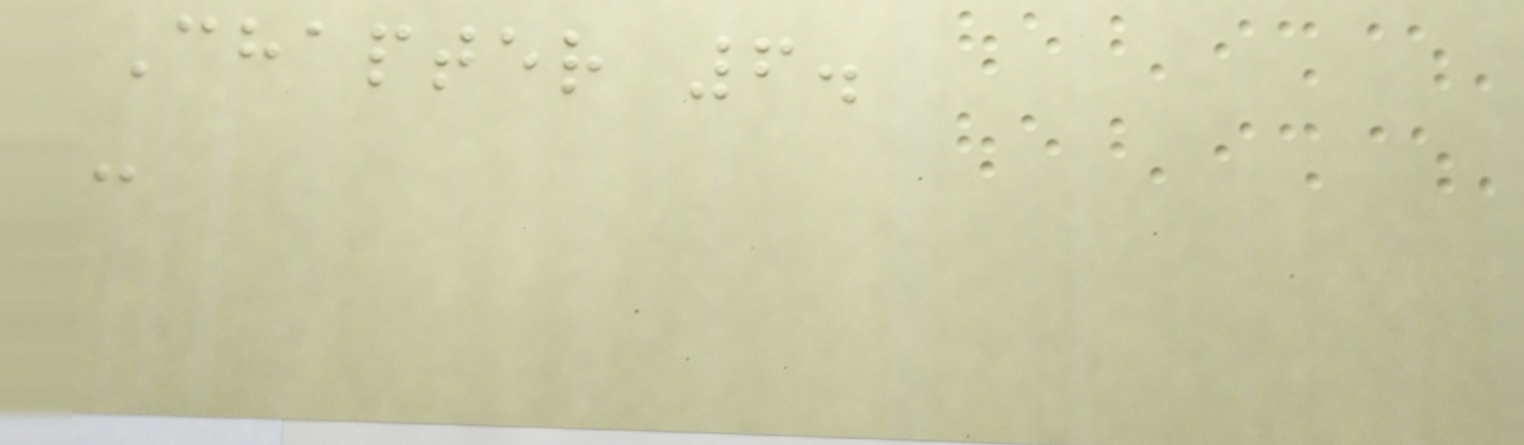Chapter 6.
-
